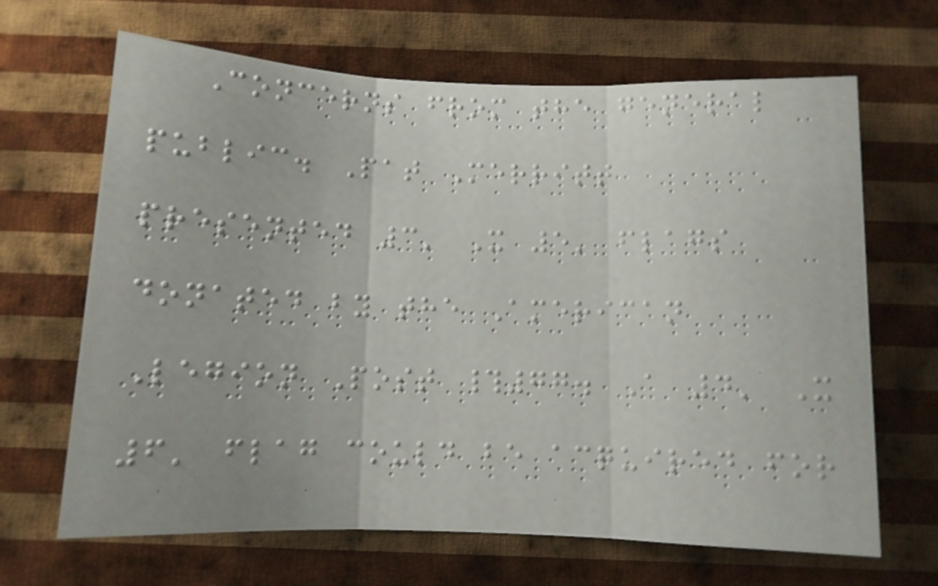Concerns from the general
public. Pat Merritt
presented 3' X 5' flags
donated by the American
Legion Post #77. A 4' X
6' flag could be acquired for
